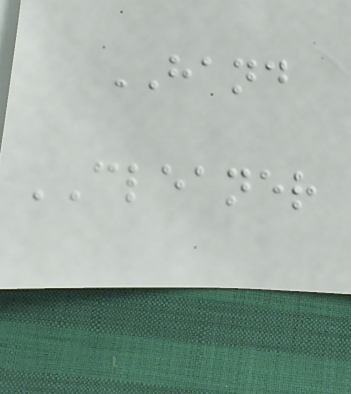HAND
CLEANER
